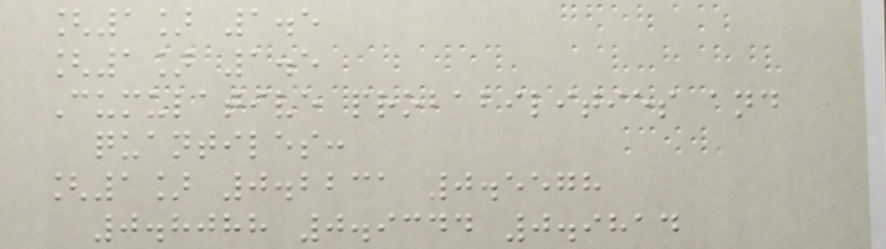[1] 1.5
[1] 1.5
Cumulative probabilities and
quantiles:
[1] 0.2231 0.5578
0.8088 0.9344 0.9814
